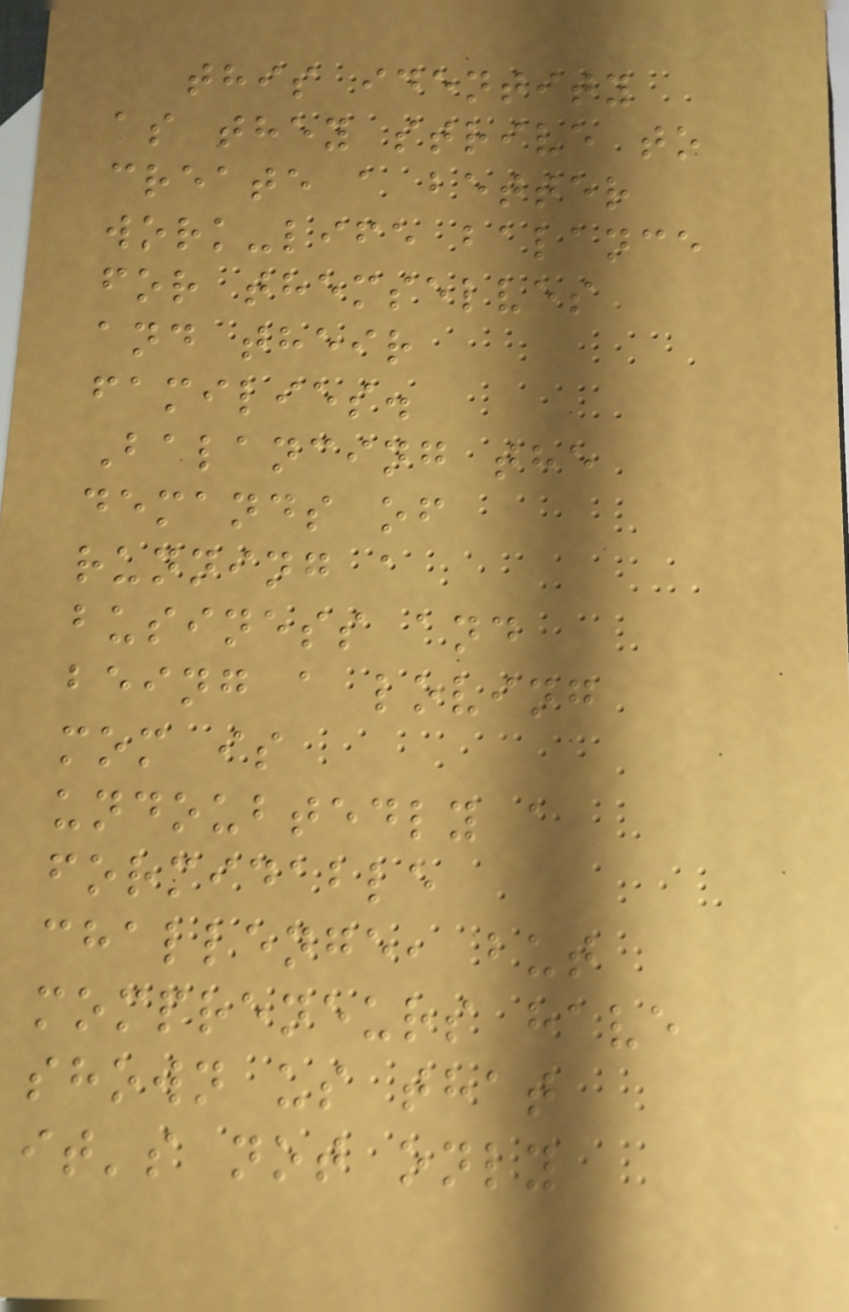this identity
as they strive to
create a better
work-life balance
for themselves
and their
families.
Balancing the
demands of
running a
business and
being a loving
mom is
undoubtedly a
formidable
challenge, but
mompreneurs have
shown us that
it's not only
